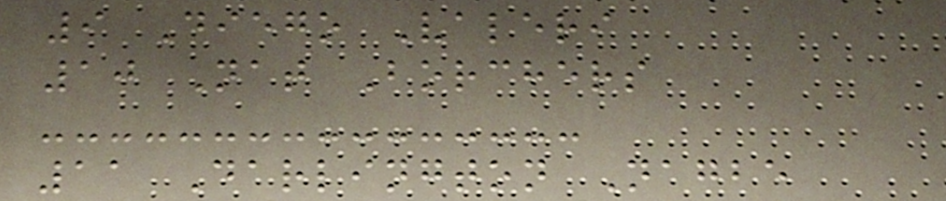9 Diego Valeri
10 Nat Borchers
11 Darlington Nagbe
